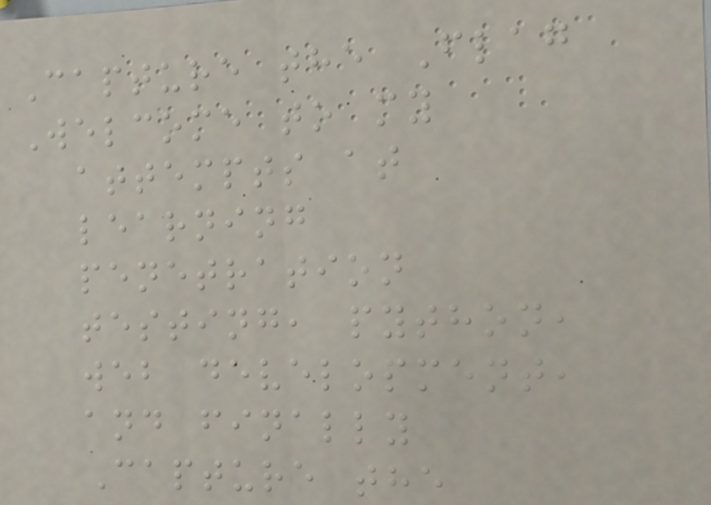Capture the Flag
Welcome to my
attempts at
learning
penetration
testing, python,
web development,
and finally
Capture the
